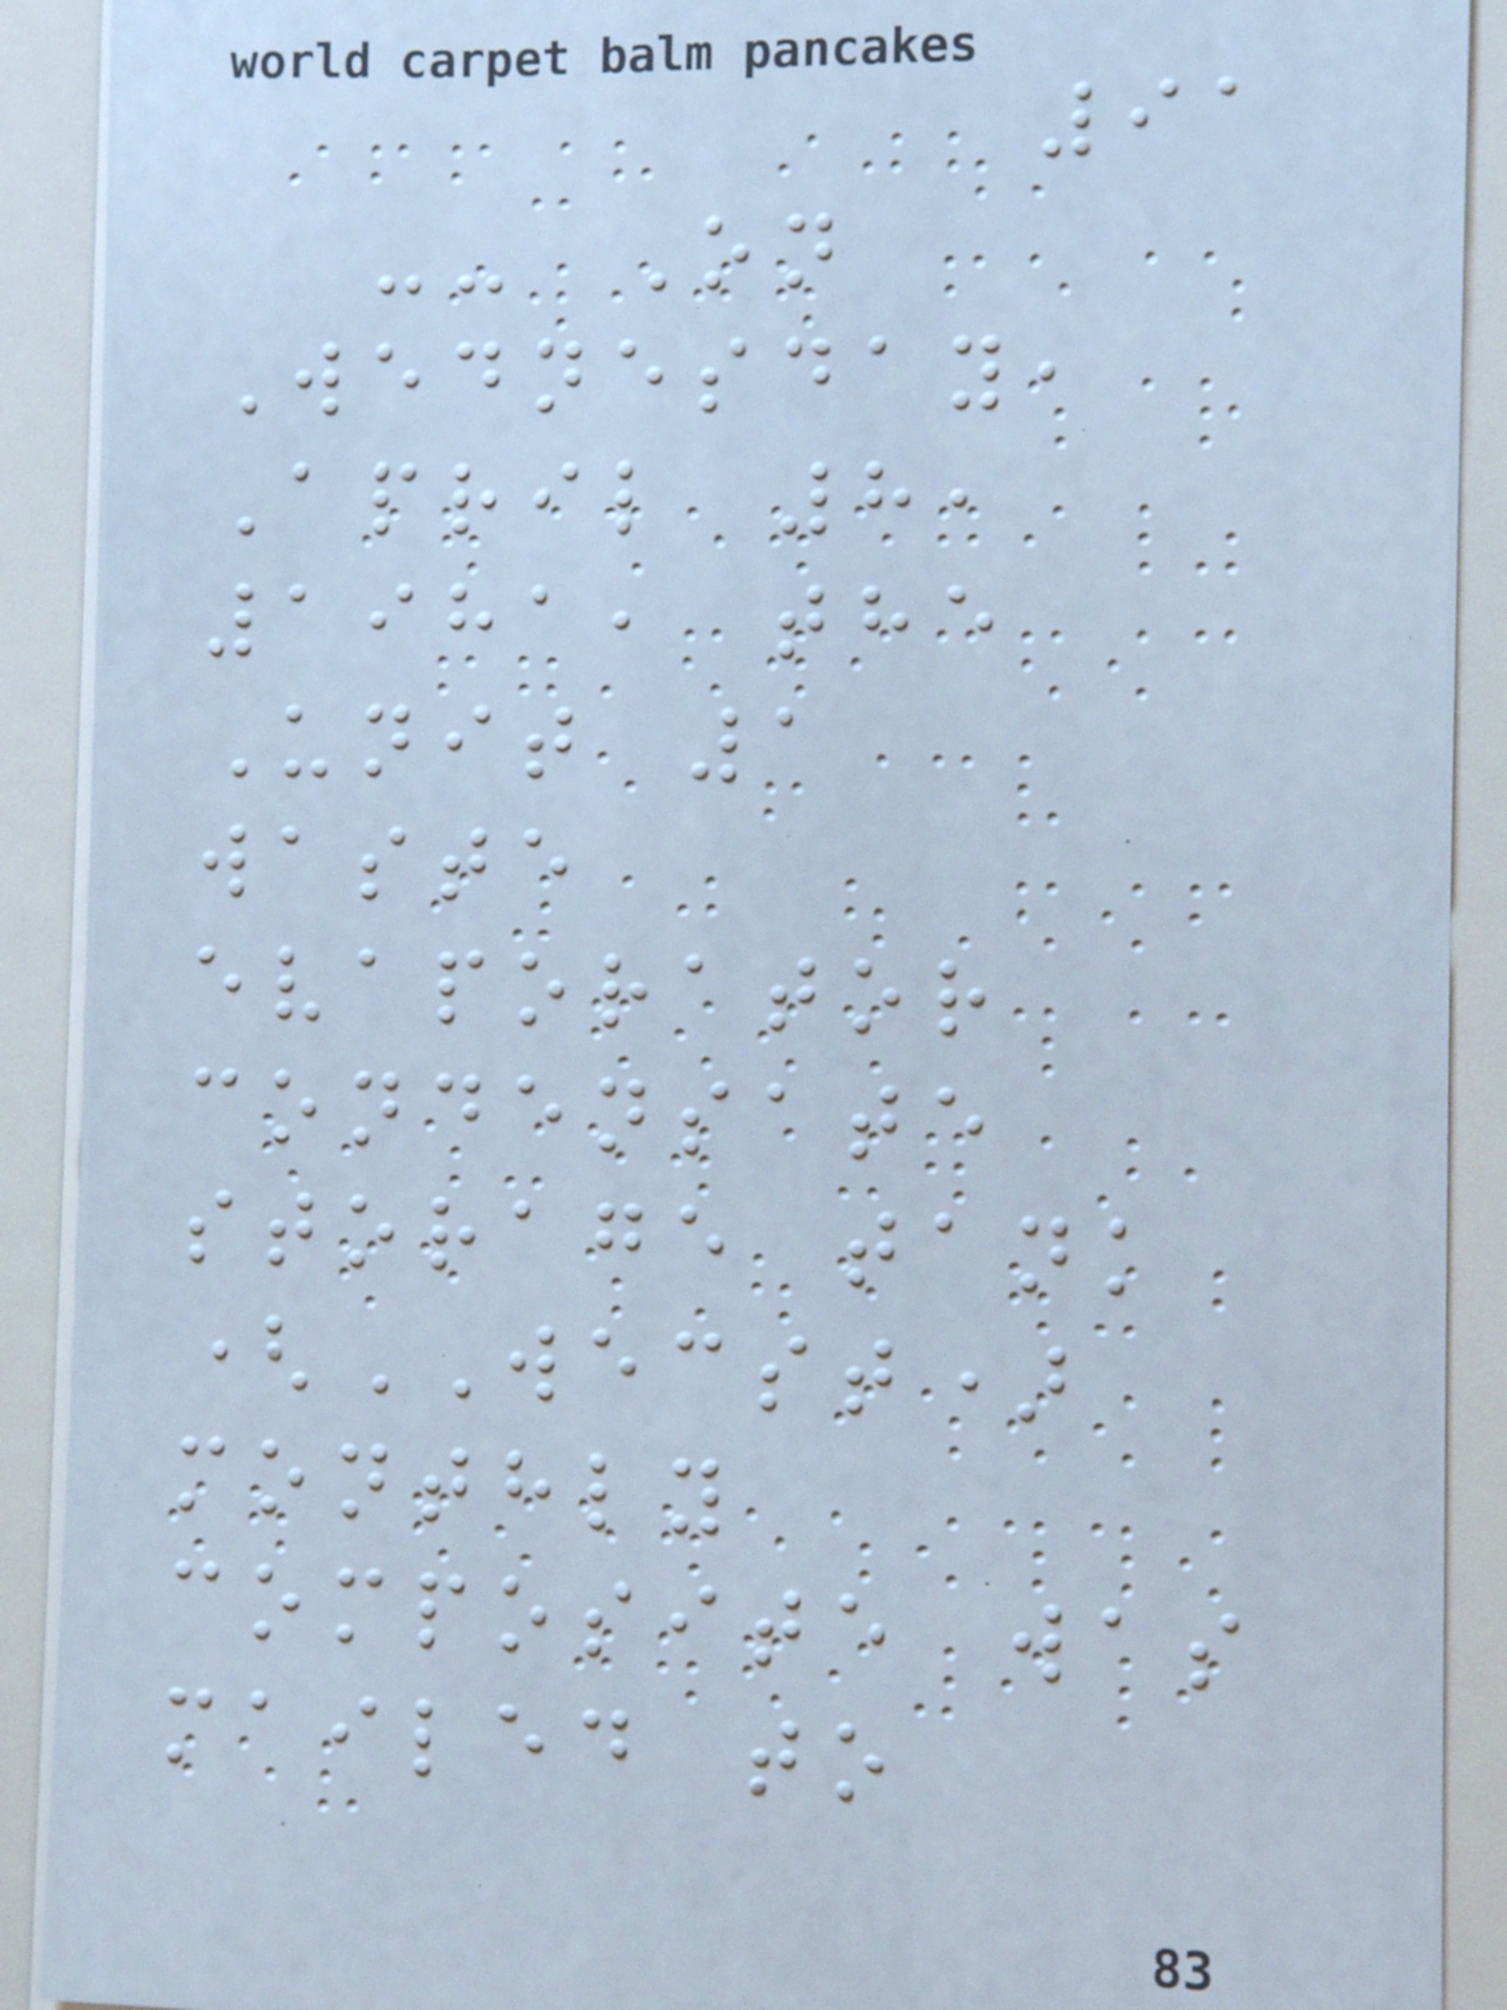91
-- On
Wednesday,
April 8,
1981, the
Unit 1
waste
evaporator
condensate
storage tank
(WECST)
monthly
composite was
mailed to
